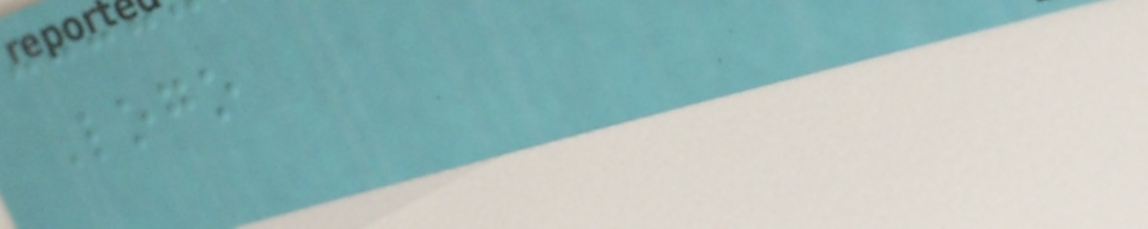Logo
